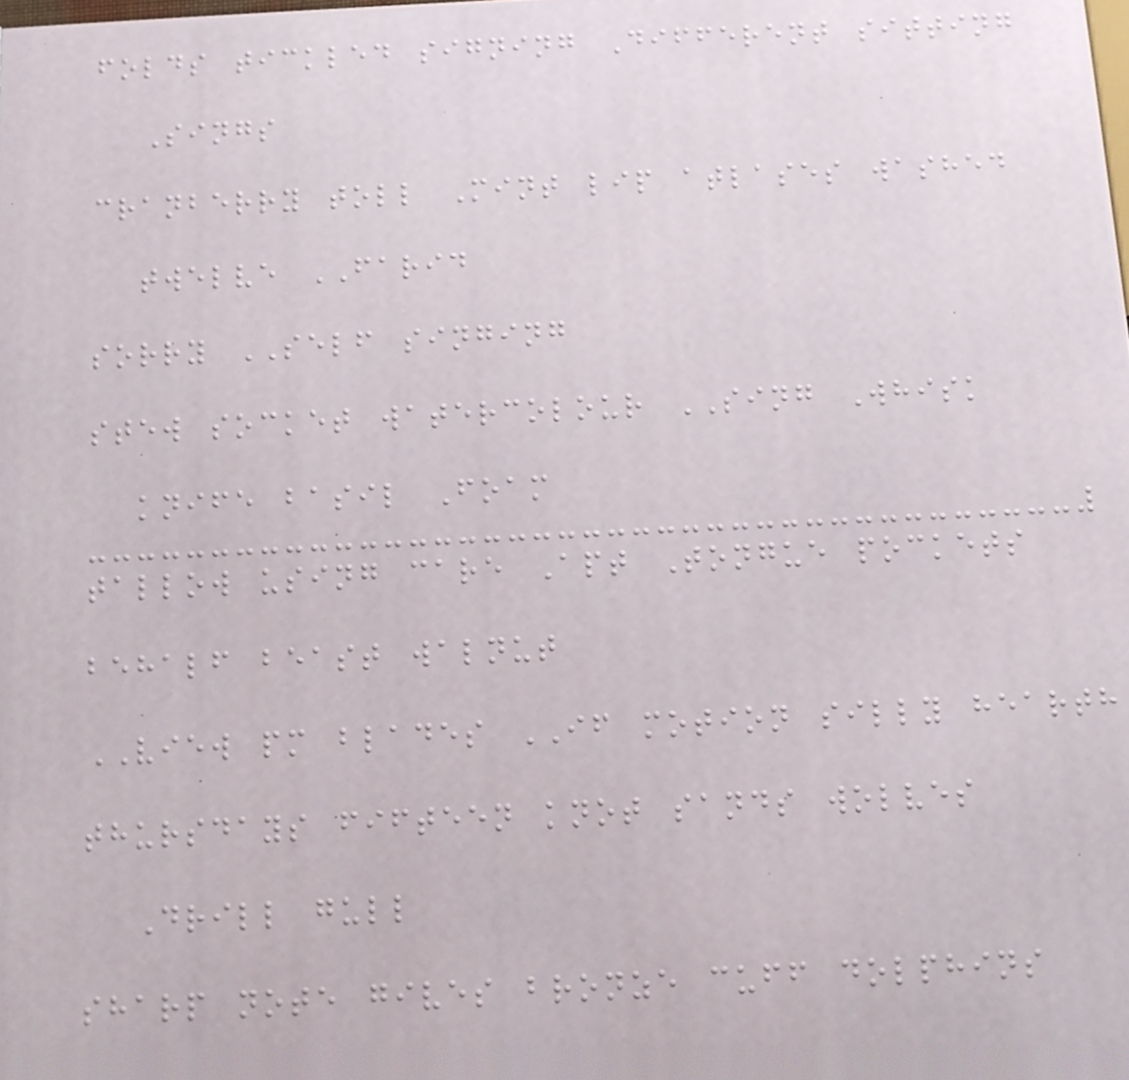folds tickled signing Different sitting
Sings
cranberry toll Mint lip atlases washed
twelve FARID
sorry SELF singing
stew socket watercolour SING Whisk
knife basil Foam
tallow using care Apt Tongue pockets
behalf beast walnut
VIEW pm blades IF motion silly hearth
thursdays fifteen knot sands wolves
Drill gull
sharp note gives bronze cuff dolphins
